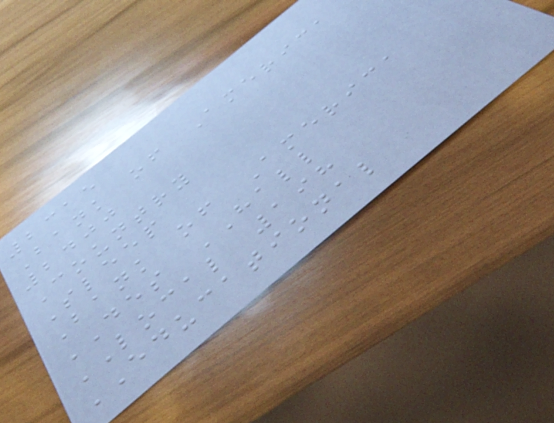2315
Bank of America
2400
Country
Sleep
Bank of America
DES HALL
LOCAL 198
EDUCATIONAL
